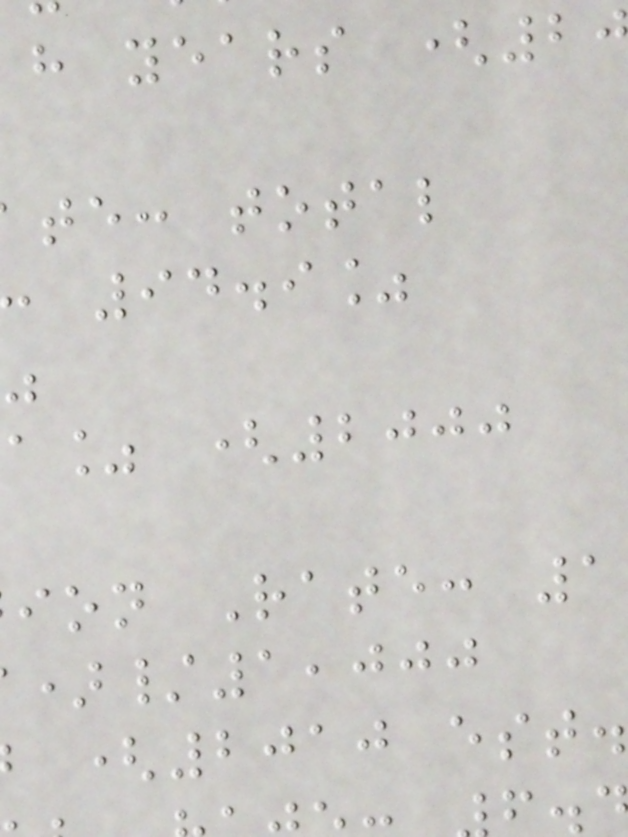h years (2
te: total
94.9%
a% (2000
ion Rate: 1
)/1,000
(2010 est.
